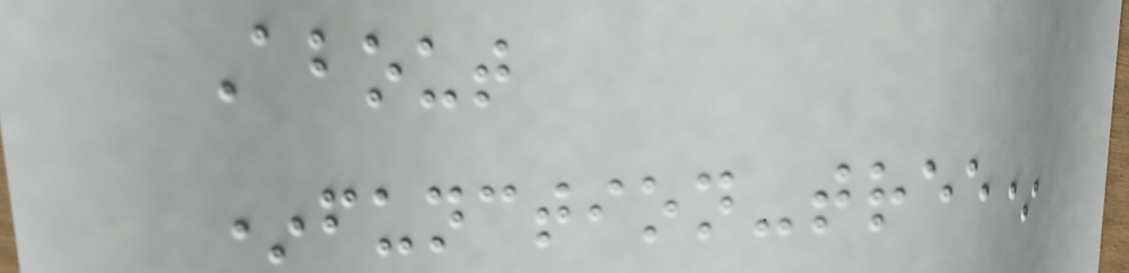About
*function-tree*
